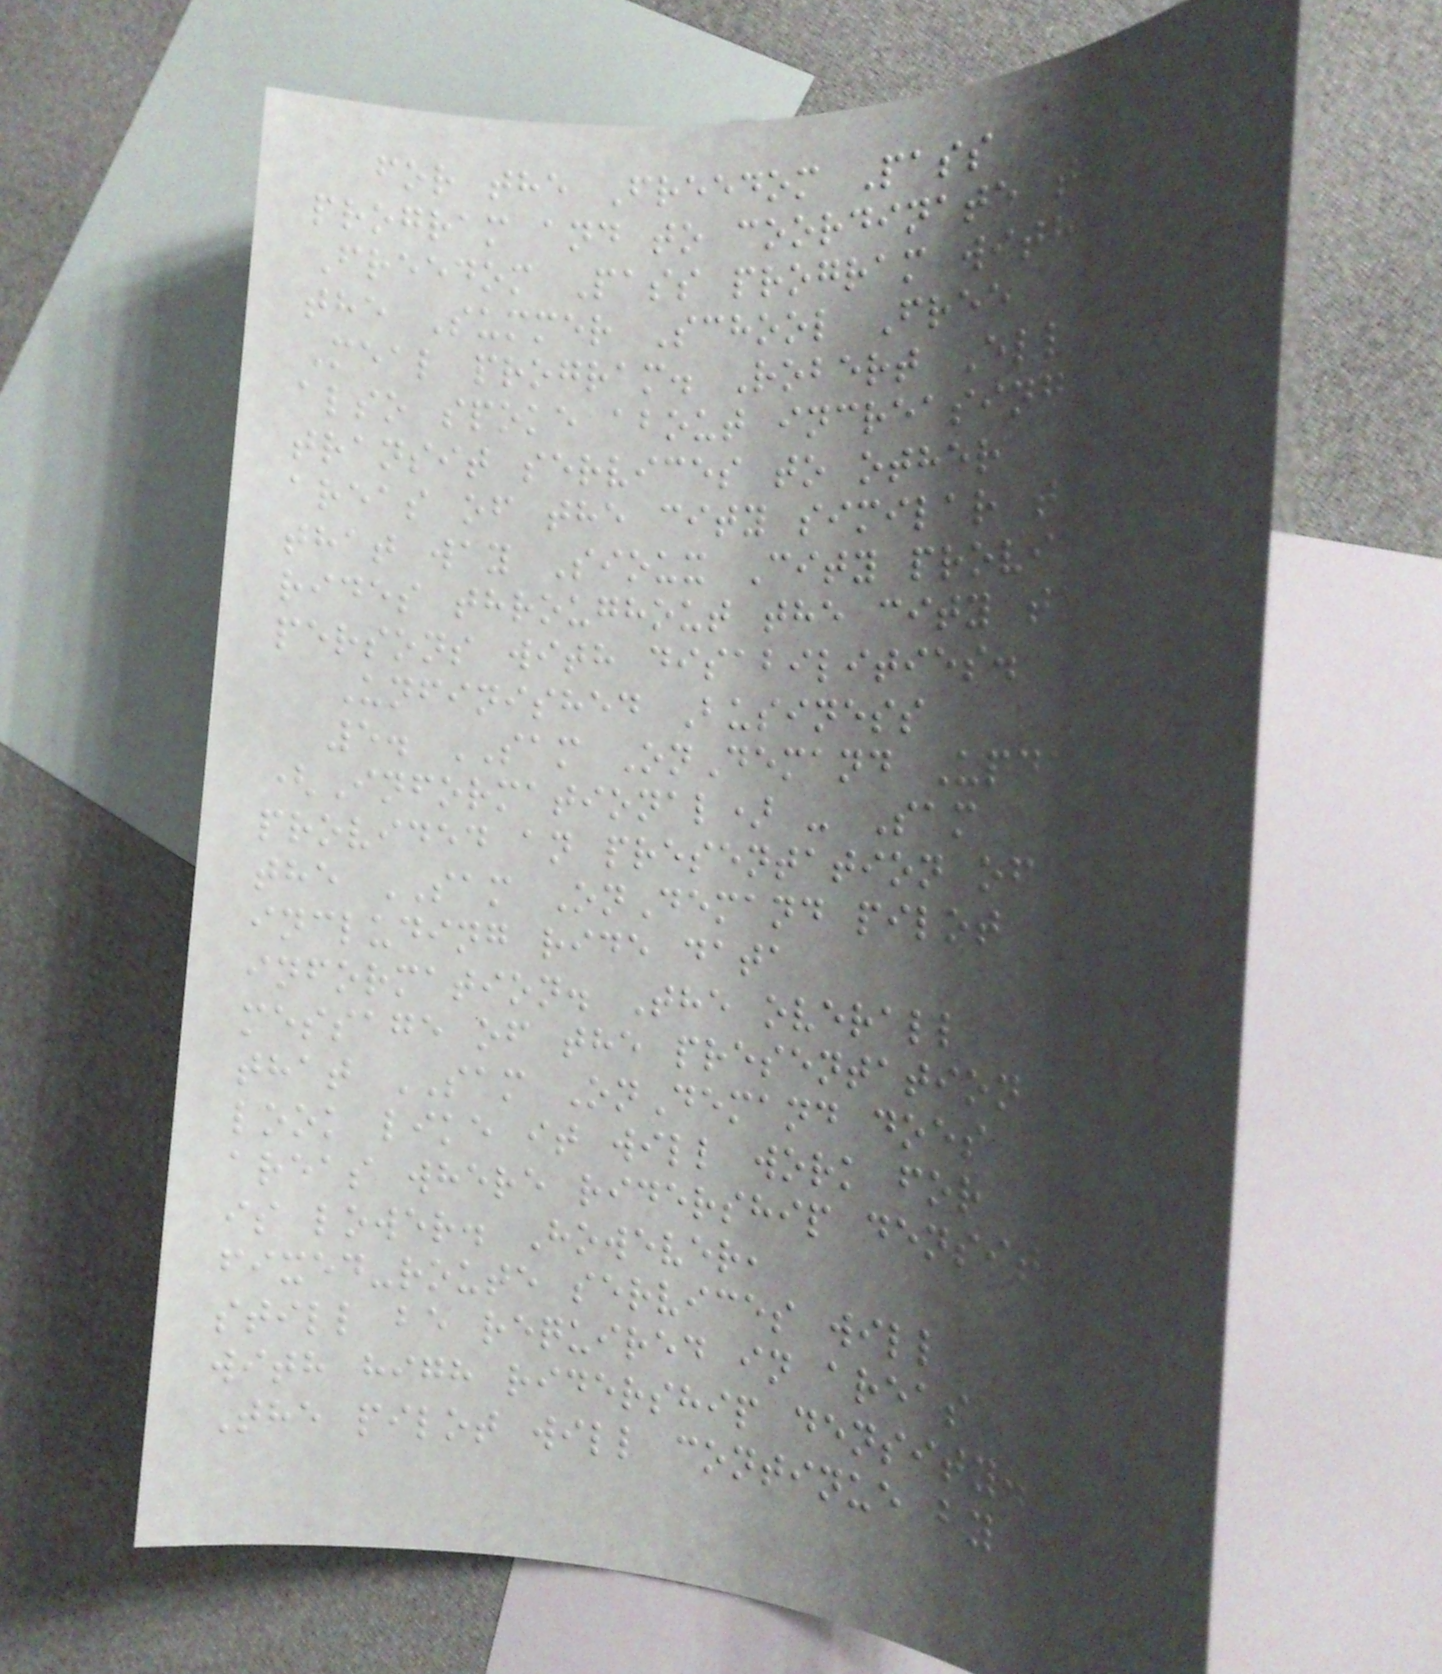for the Freedom Pass
program and to coordinate the
Freedom Pass program with
the Summer School Free
Meal program. Robert Elliot
also spoke about increasing
transit services to other
areas of the city similar to
that way Sioux City provides
rides throughout the city to
persons with disabilities.
Unfinished Business
5. SAM OnDemand Update
(Informational) - Sam
provided an presentation of
the SAM OnDemand pilot
including ride data
information. The overall
message of the presentation is
that SAM OnDemand does
look like it will work for
areas where ridership density
is lower. However,
fixed-route services will
still be required in areas
with high ridership density.
The pilot will continue by
